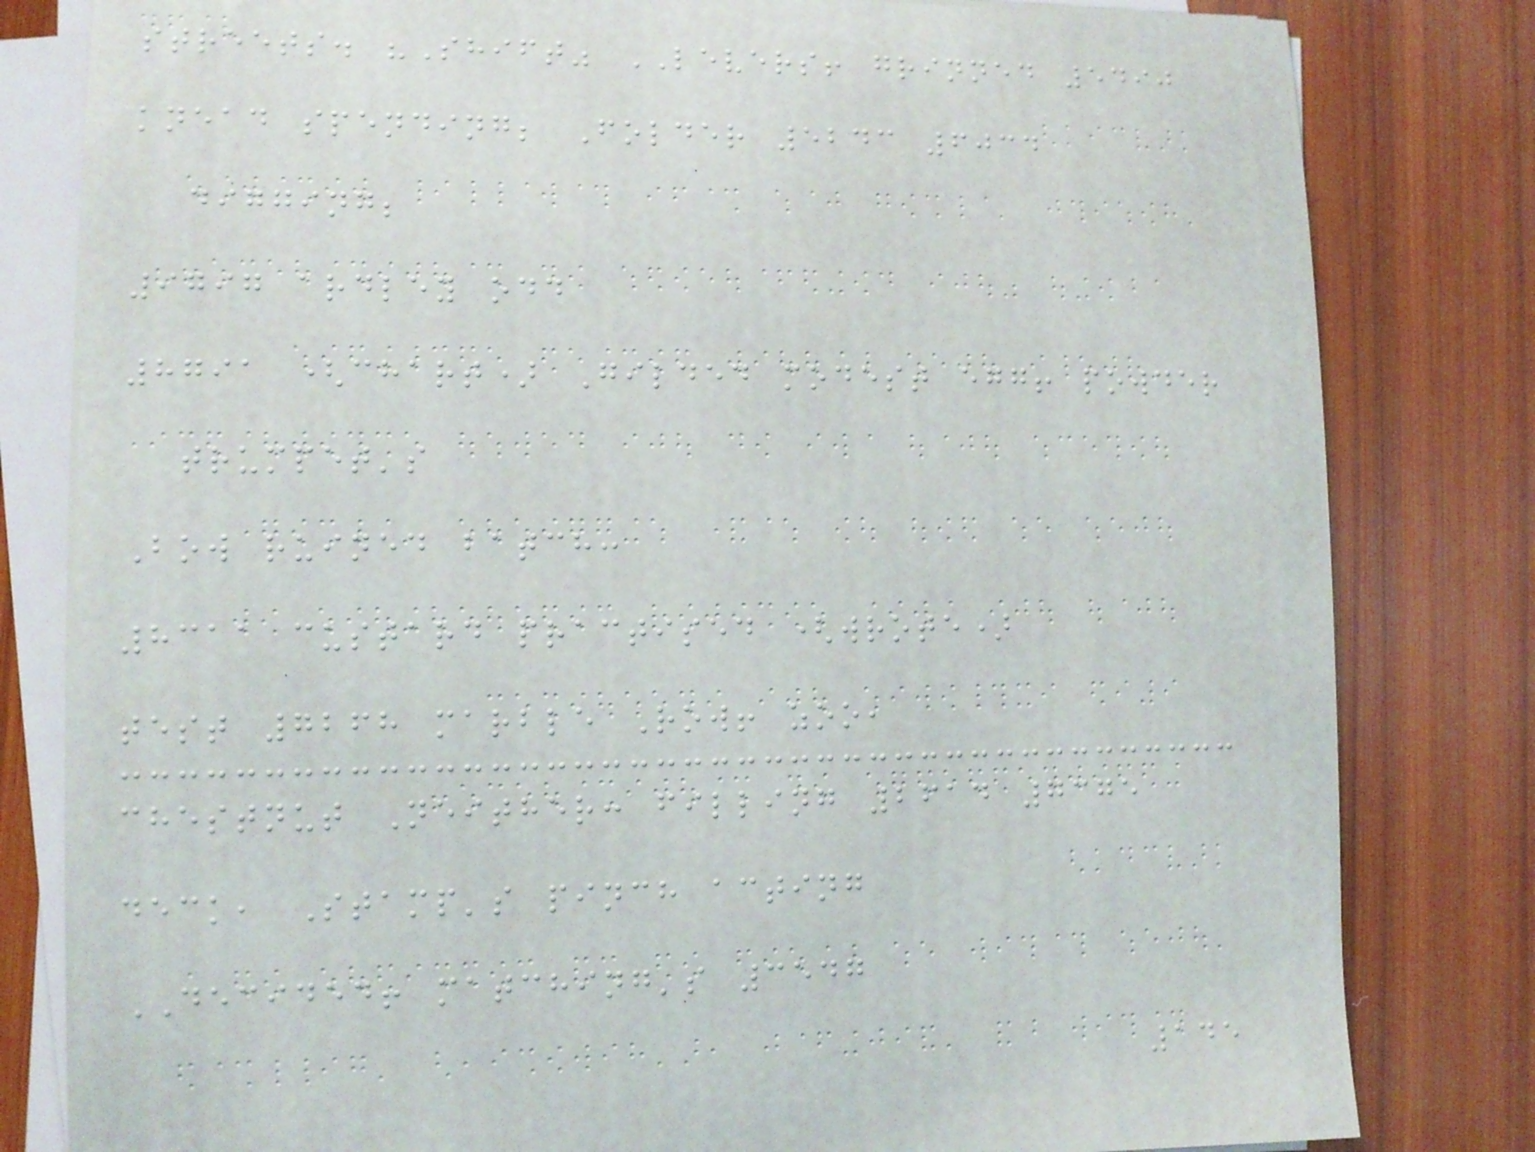streets. "Shift" LEVERS! grinned 5490
knead spending; Folder 5243 6034
digging;
9797 ardley odd
8791 (chart) Gilded modest egg! powder
trumpet's
Bow ruined batch:
8311 custard practised (wrote)
test 7268 marble Row! zoo,
chestnut Neither: filling 2614 7375
deck, Stamp's pinch acting
DECIDED! matching's 3547
145
